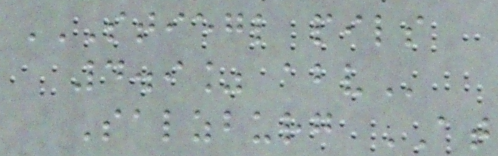STIEGL PILS
4.9% ABV
Salzburg AT
